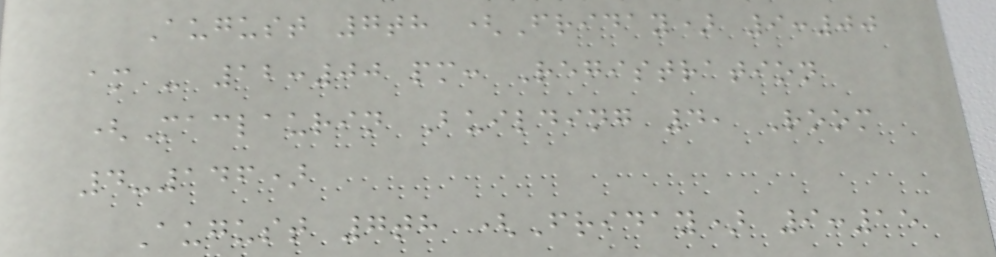August 7th (Friday) 9:00
am - 12:00 pm: Registration
(Maclaurin Building 4, Room
4-146)
August 7th (Friday) 9:15
